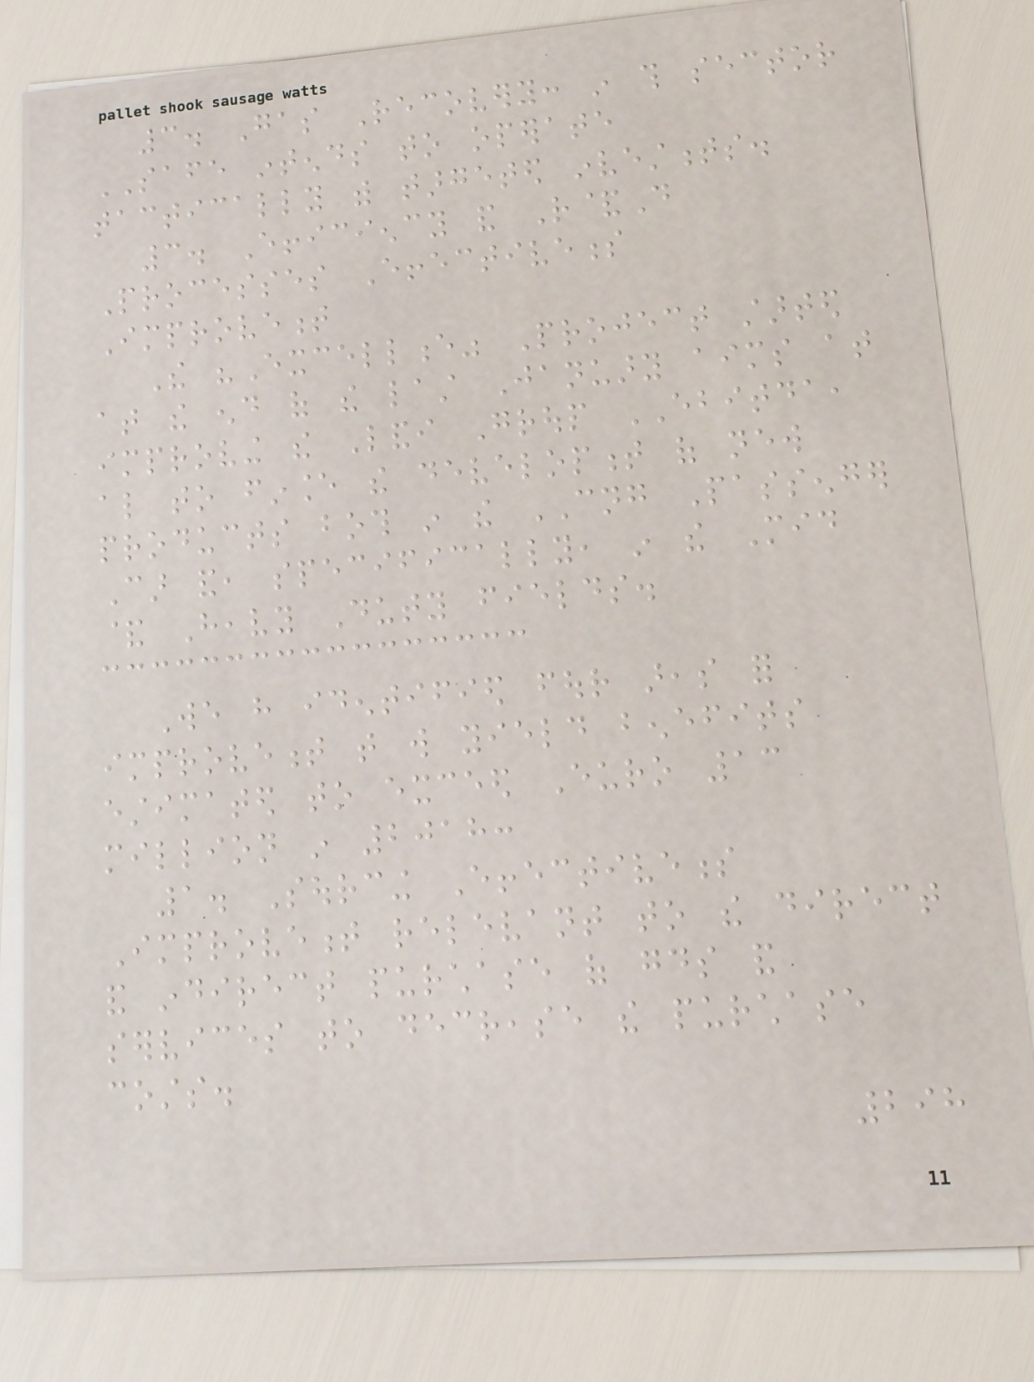3. Gas Recovery: in this sector
SAFE intends to operate
tactically with targeted investments.
3. Efficiency and R&D
Processes Effectiveness
Improvement
The "Excellence" Project started
at the end of the last January aims at
improving the Landi Group EBITDA,
also to finance the development of new
products both in the CNG Passenger
Car and, specifically, in the Mid
& Heavy Duty fields.
We have identified four areas for
improvement that will yield benefits
estimated to exceed Euro 13
million in 2018:
1. Sourcing Effectiveness
Improvement relevant to the direct
and indirect purchase of goods and
services to decrease the purchase
costs.
298
